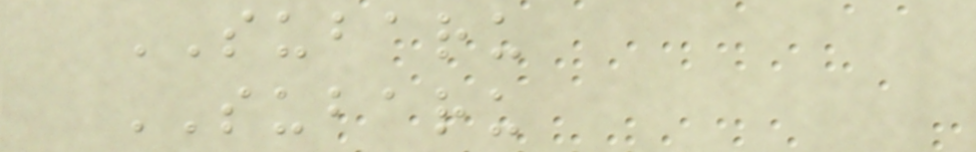SUBARU
SUBARU
